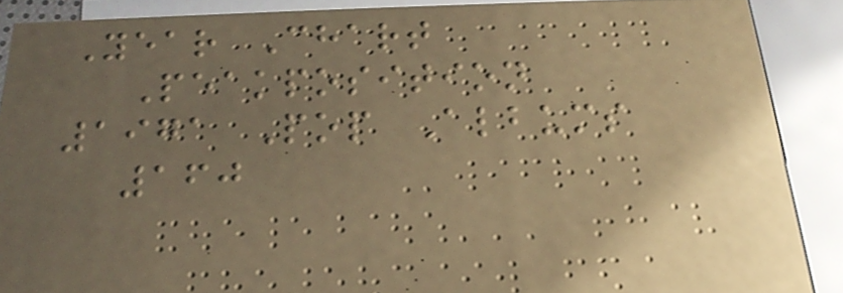Year Chart
Peakposition
1971 Pop Albums
160
